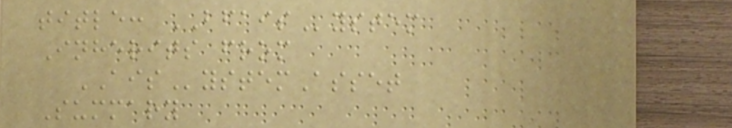title: BFAISystem
Inherits from
AISystemAsset
Summary
